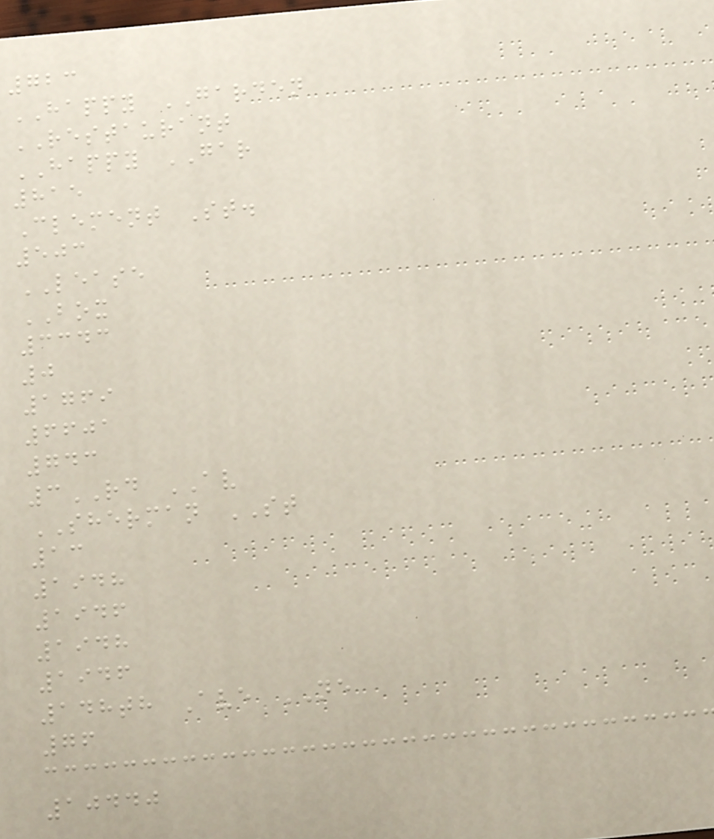723
HAPPY GARDEN
RESTAURANT
HAPPY GAR
815
Clement St.
503
LEASE
BOX
3343
0
1769
6601
743
3RD AV
SHERMAN ST
13
1948
1946
1948
1946
148th Ave NE
76
10440
